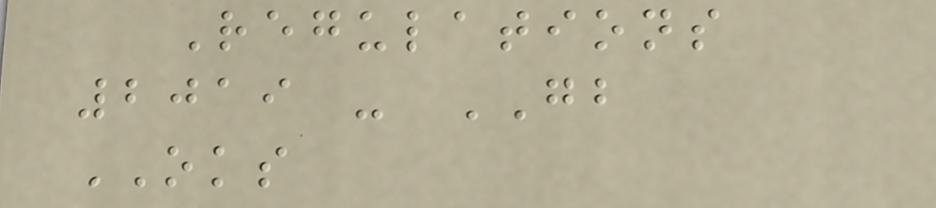Regulations
2019 - GB
OKS
